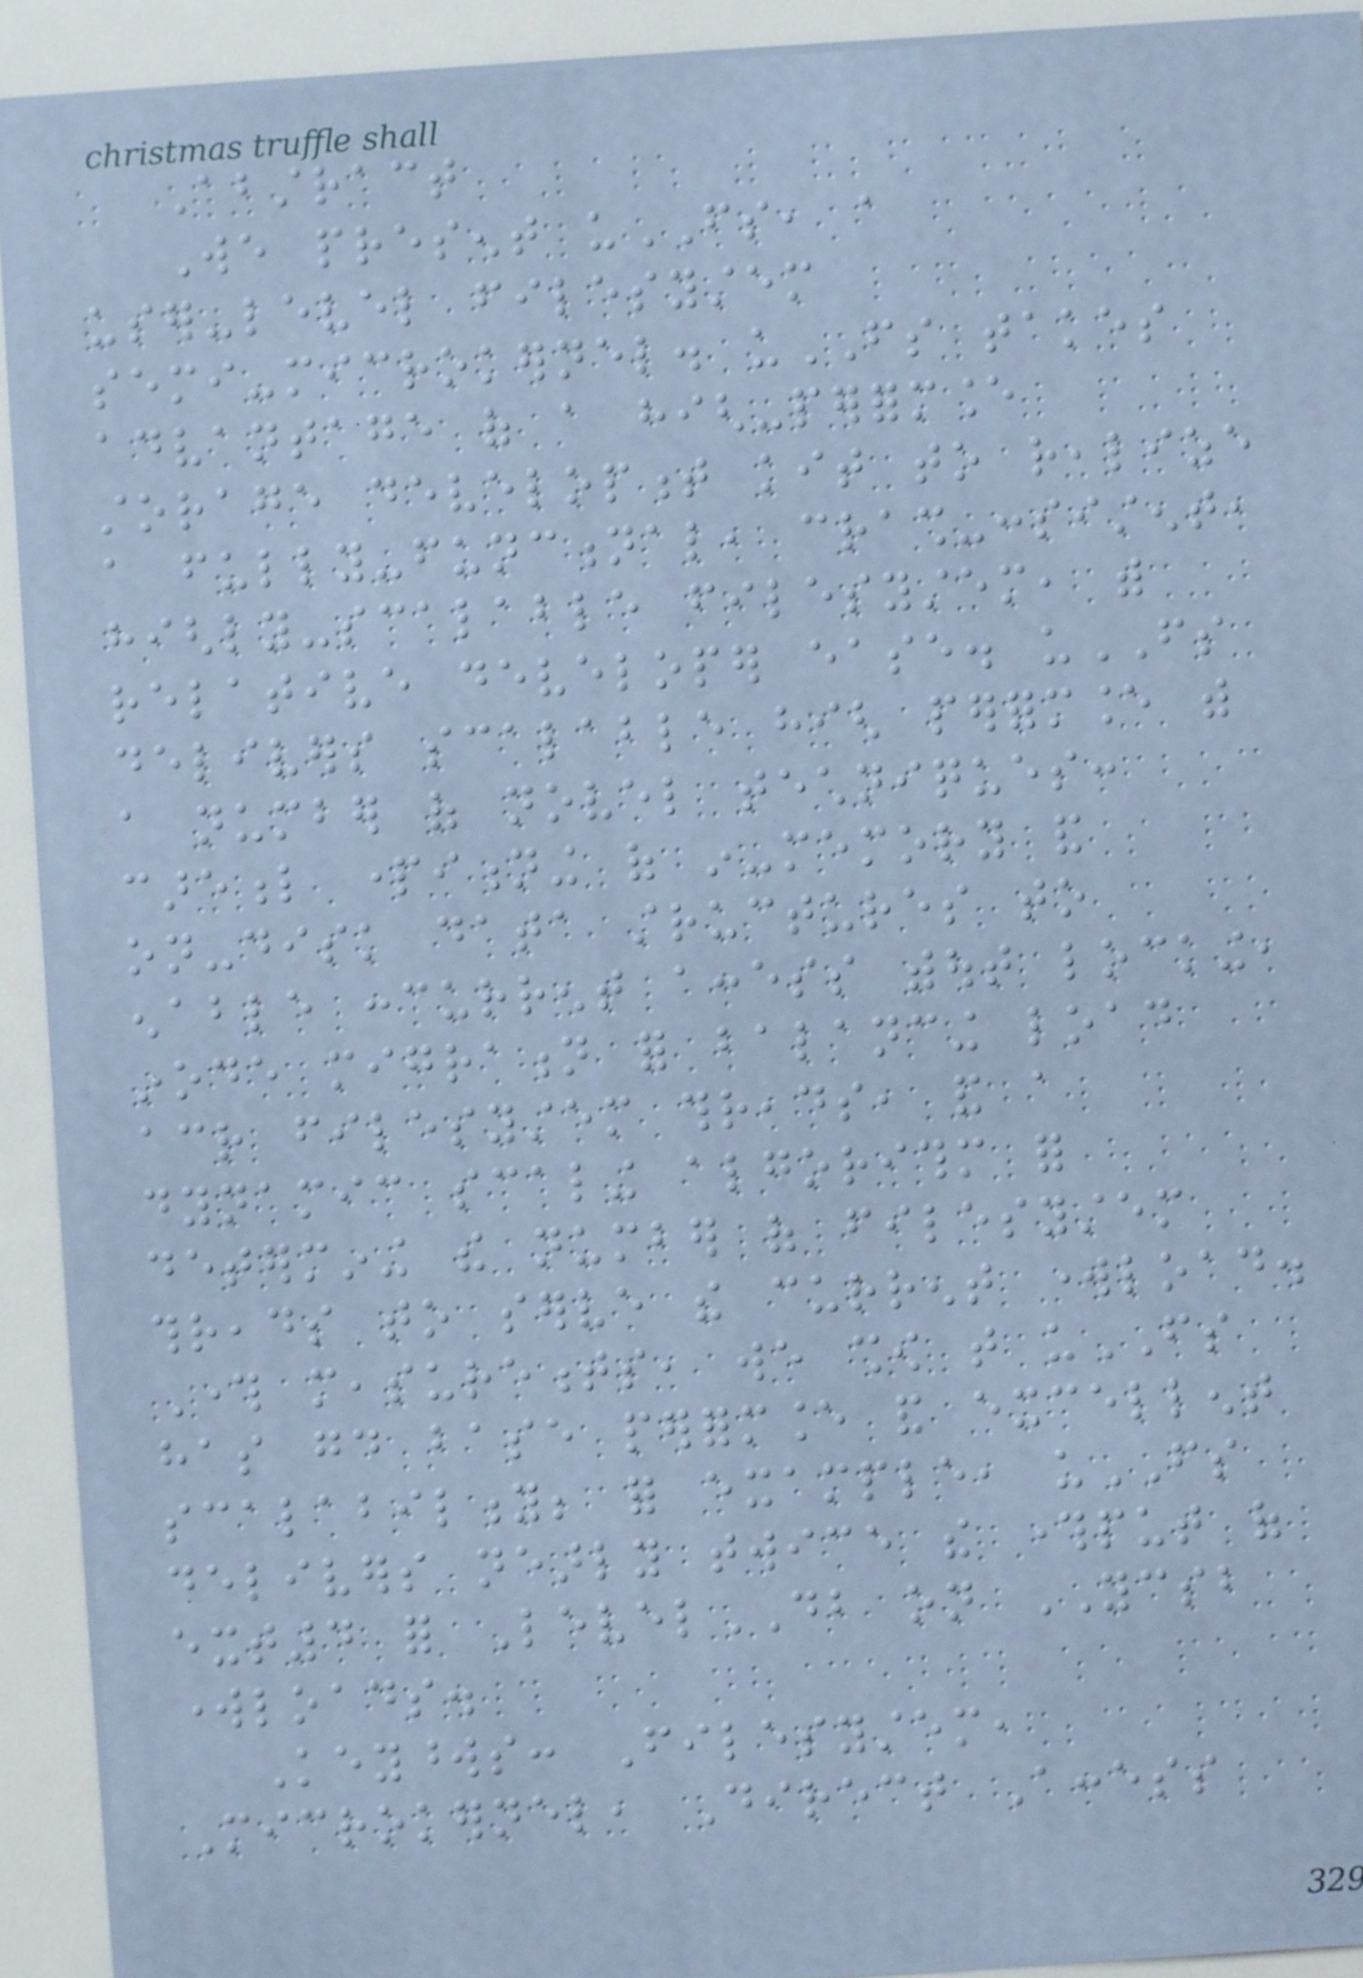Abstract
We present uFS, a
user-level filesystem
semi-microkernel. uFS takes
advantage of a high-performance
storage development kit to realize
a fully-functional, crash-consistent,
highly-scalable filesystem, with
relative developer ease. uFS
delivers scalable high performance with
a number of novel techniques:
careful partitioning of in-memory and
on-disk data structures to
enable concurrent access without locking,
inode migration for balancing load
across filesystem threads, and a
dynamic scaling algorithm for
determining the number of filesystem
threads to serve the current workload.
Through measurements, we show that uFS
has good base performance and excellent
scalability; for example, uFS
delivers nearly twice the throughput of
ext4 for LevelDB on YCSB
workloads.
Keywords: Filesystem,
Microkernel, Direct Access
